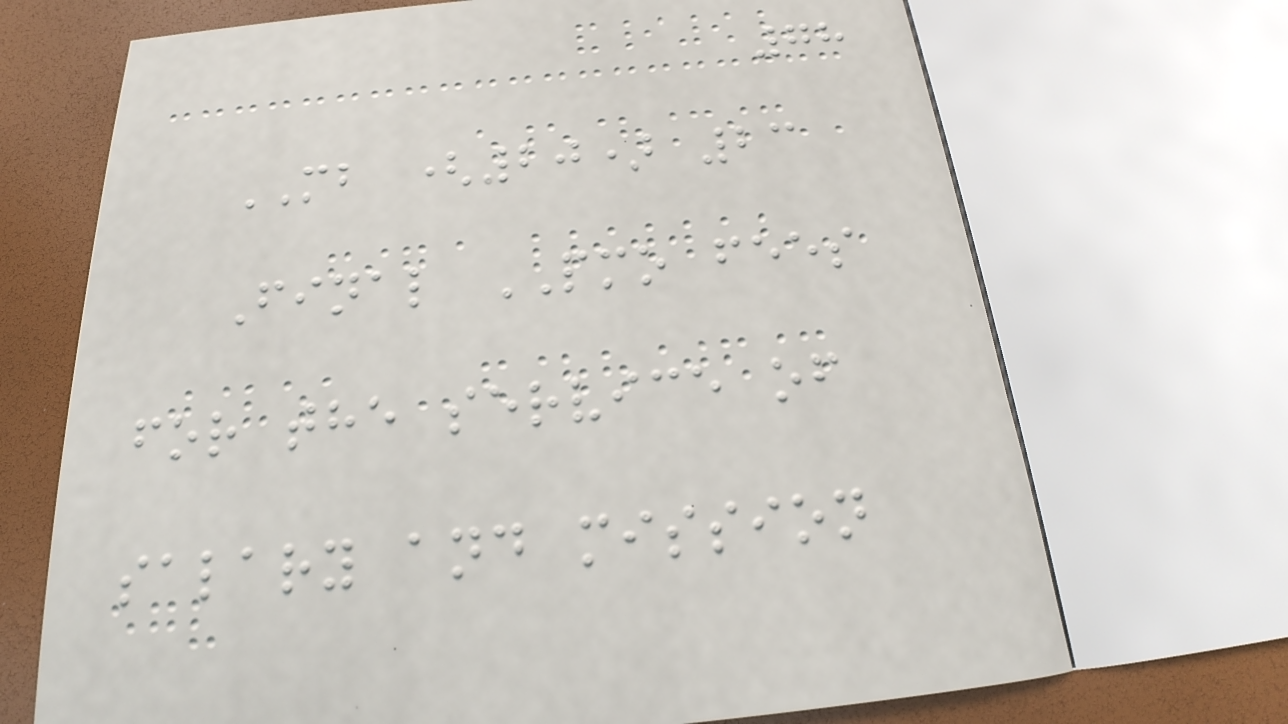78
MB (20) 23
Final PMO fees
for the service of
salary and mission
